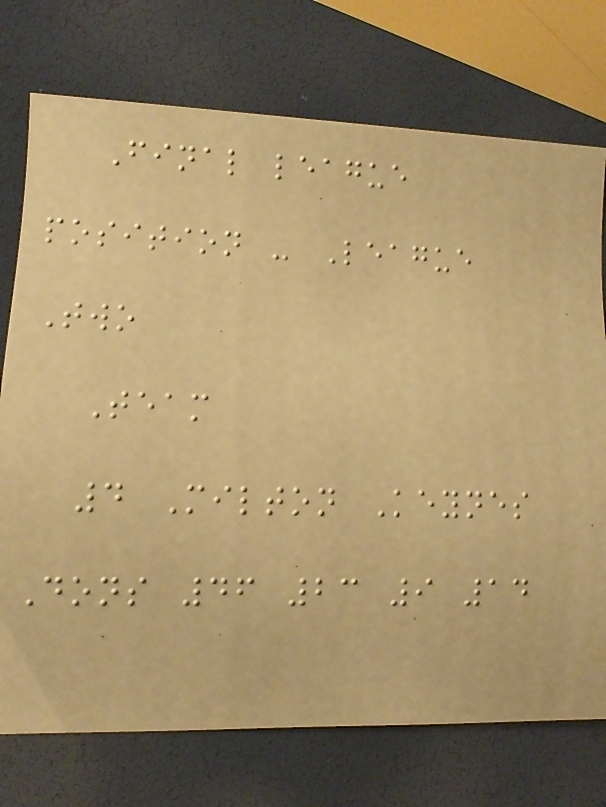Final league
position - League
Two
Team
4 Milton Keynes
Dons 46 23 9 14
